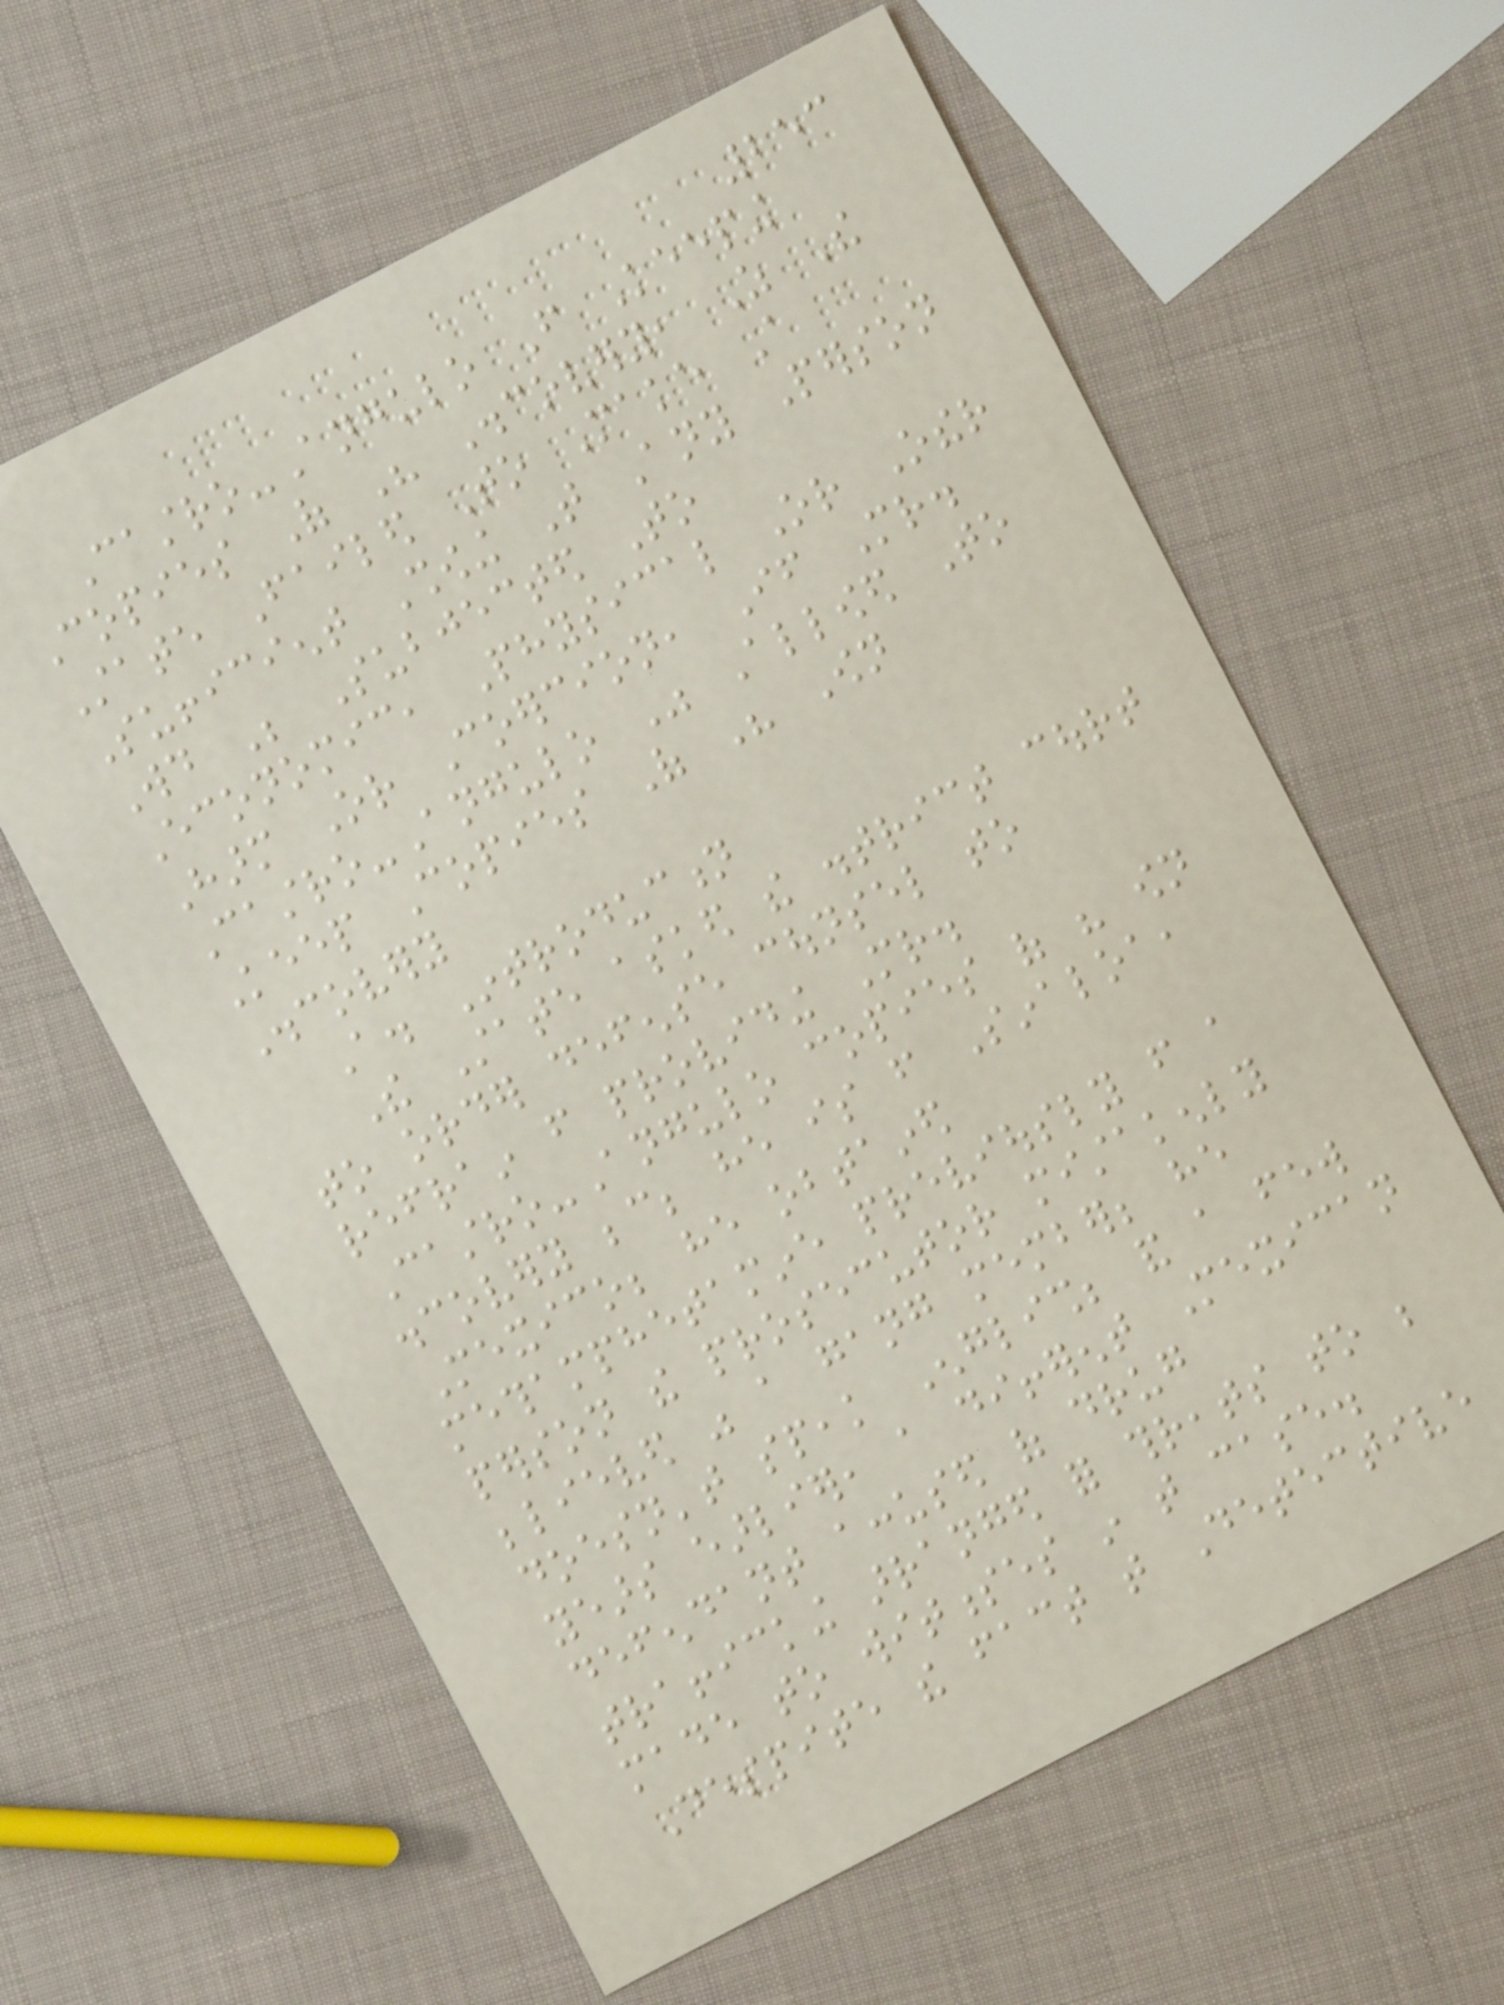253
Castro-Angulo From Keeping
Copies Of His Discovery, As The
State Failed To Make A
Sufficient Showing That Any Person
Would Be Subjected To
Economic, Physical Or Other
Harm Or Coercion, If Mr.
Castro-Angulo Was Allowed To
Keep Copies Of His Own
Discovery
A. Introduction
The State asked the district court
to order defense counsel to
refrain from providing Mr.
Castro-Angulo copies of his own
discovery because; he is from Sinaloa,
Mexico; he obtained
methamphetamine previously from a
person the prosecutor mistakenly
believed was a gang member; he
doesn't speak English; and a few
years earlier, a different Mexican
defendant accused of drug
trafficking arranged for threats to be
made to witnesses in that case.
Despite the fact that Detective
